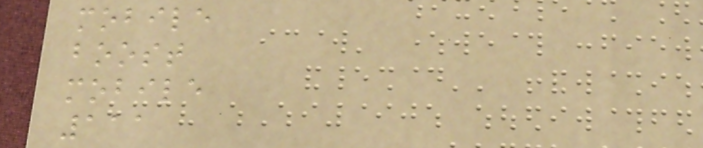mobile
boost
mobile
111
